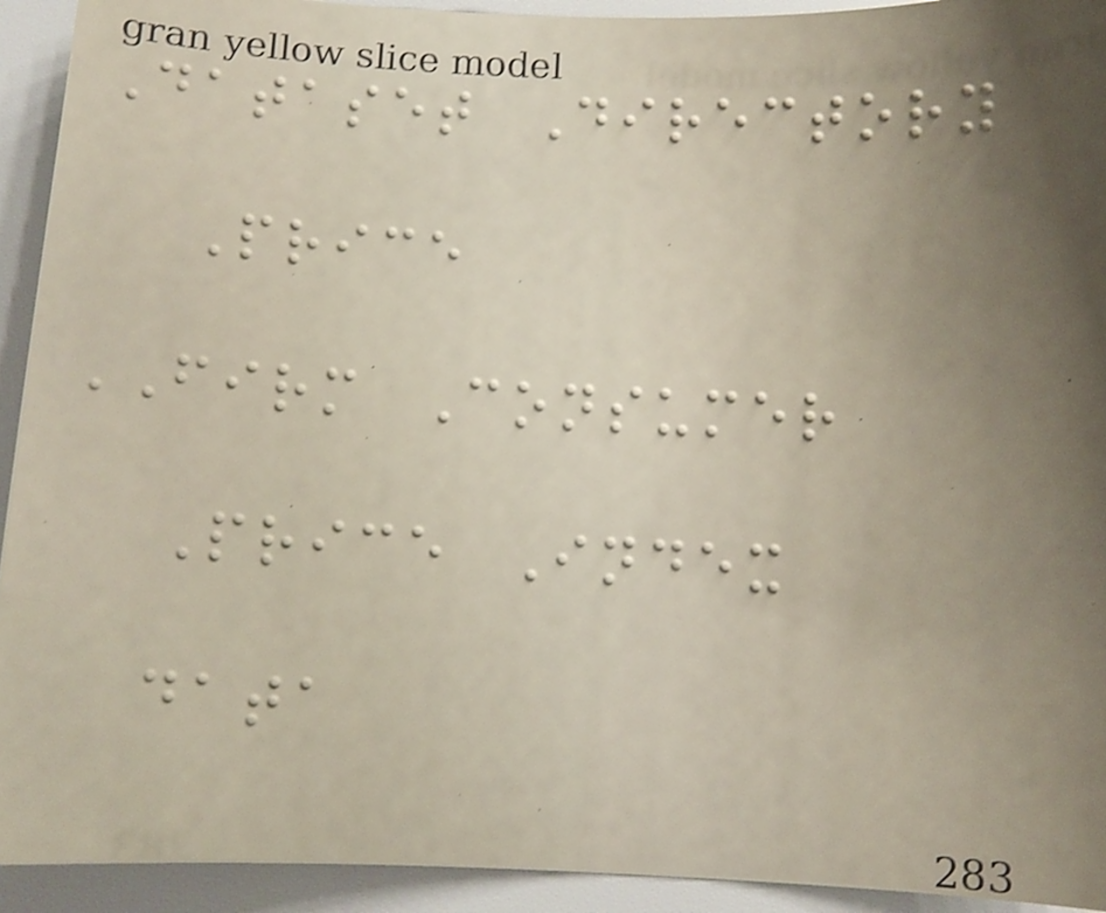Dataset Directory
Price
FIRM Consumer
Price Index
data
